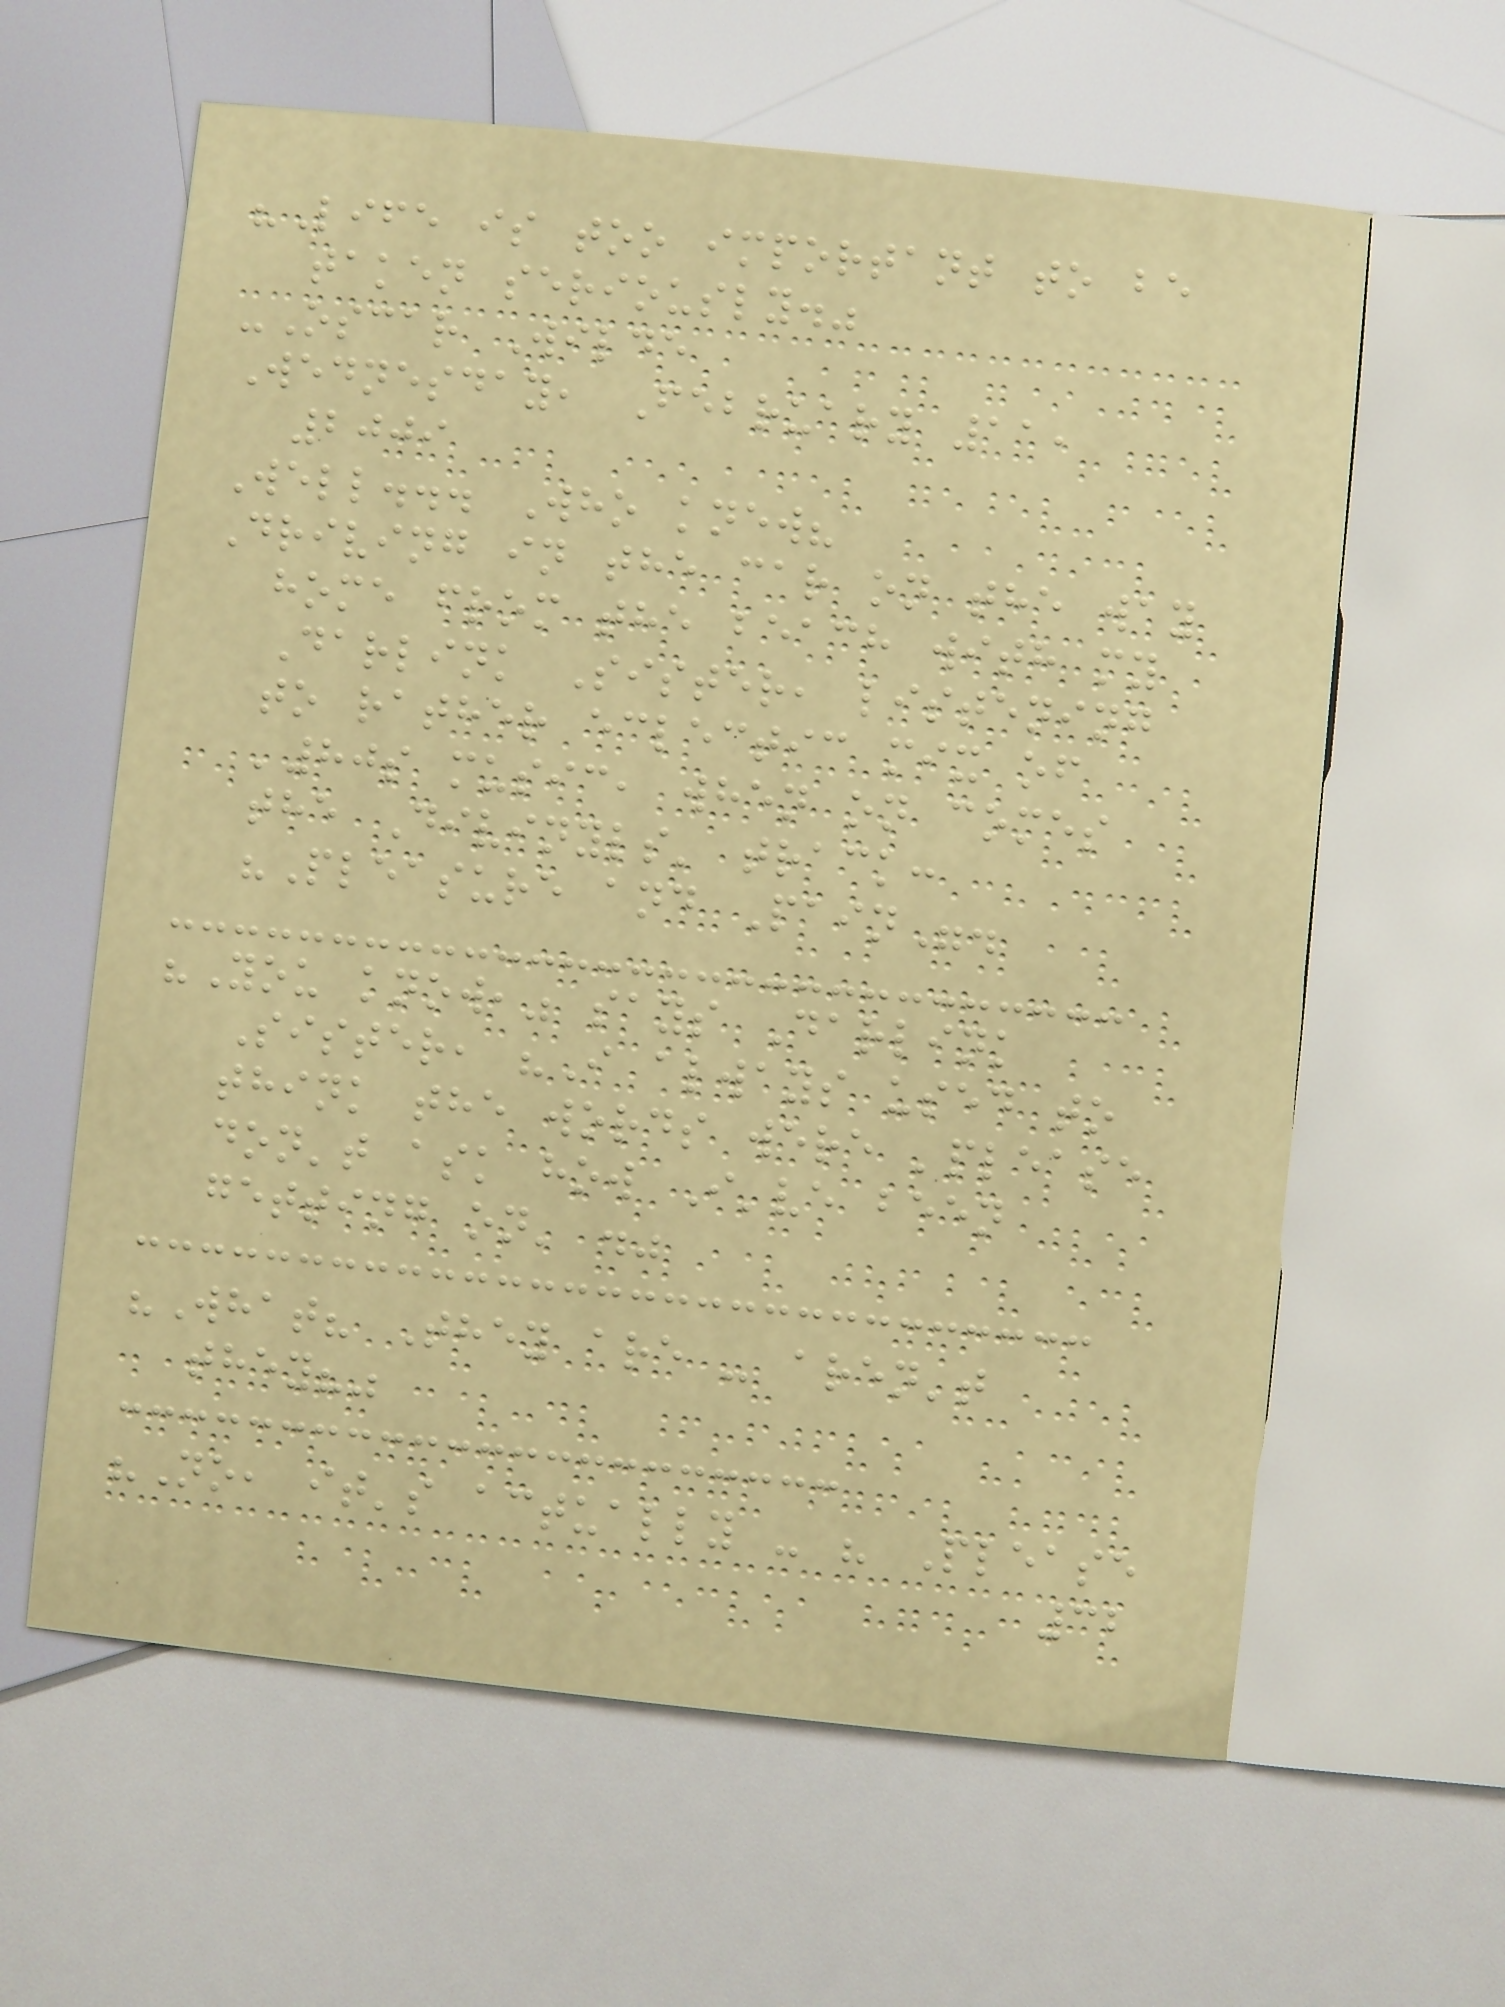"Life is too important to be
taken seriously."
-Oscar Wilde
Wednesday, February 11,
2009
Well... Who knew?
Driving in the car on the way
home from the beach with my
Darlink Sister, listening
to rather eclectic mix of
'80s music, when on comes
the Divinyls' track:
"Pleasure and Pain".
"You know," says Darlink
Sister, "I always used to
think the words were 'please
don't ask how I've been
getting on' ."
"What? They are - aren't
they?"
"No, it's actually - " Please
32
